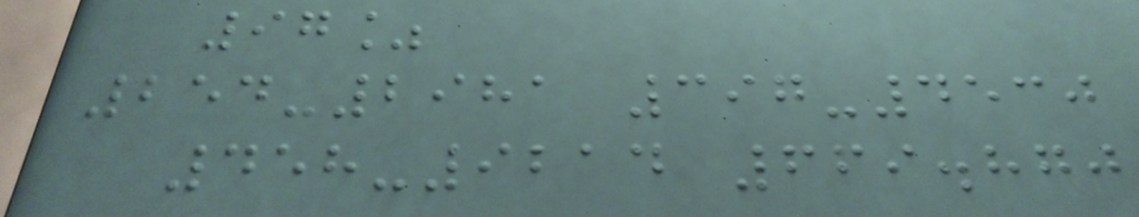97%
254-2981 397-4530
458-9214 669.870
